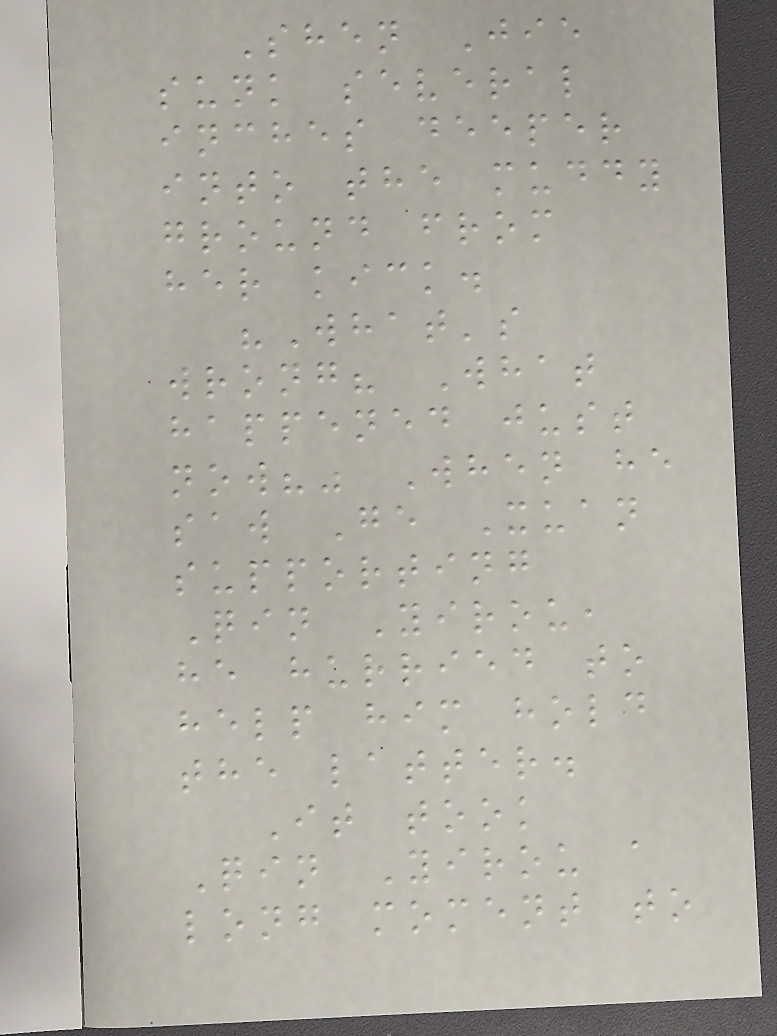Shen Jie
sunk several
inches deeper
into the muddy
ground from
her kick.
"What's
wrong? What
happened just
now?" When he
saw Ge Xuan
supporting
Qin Yirou,
he hurried to
help him hold
the latter.
It took
Qin Yirou a
long moment to
